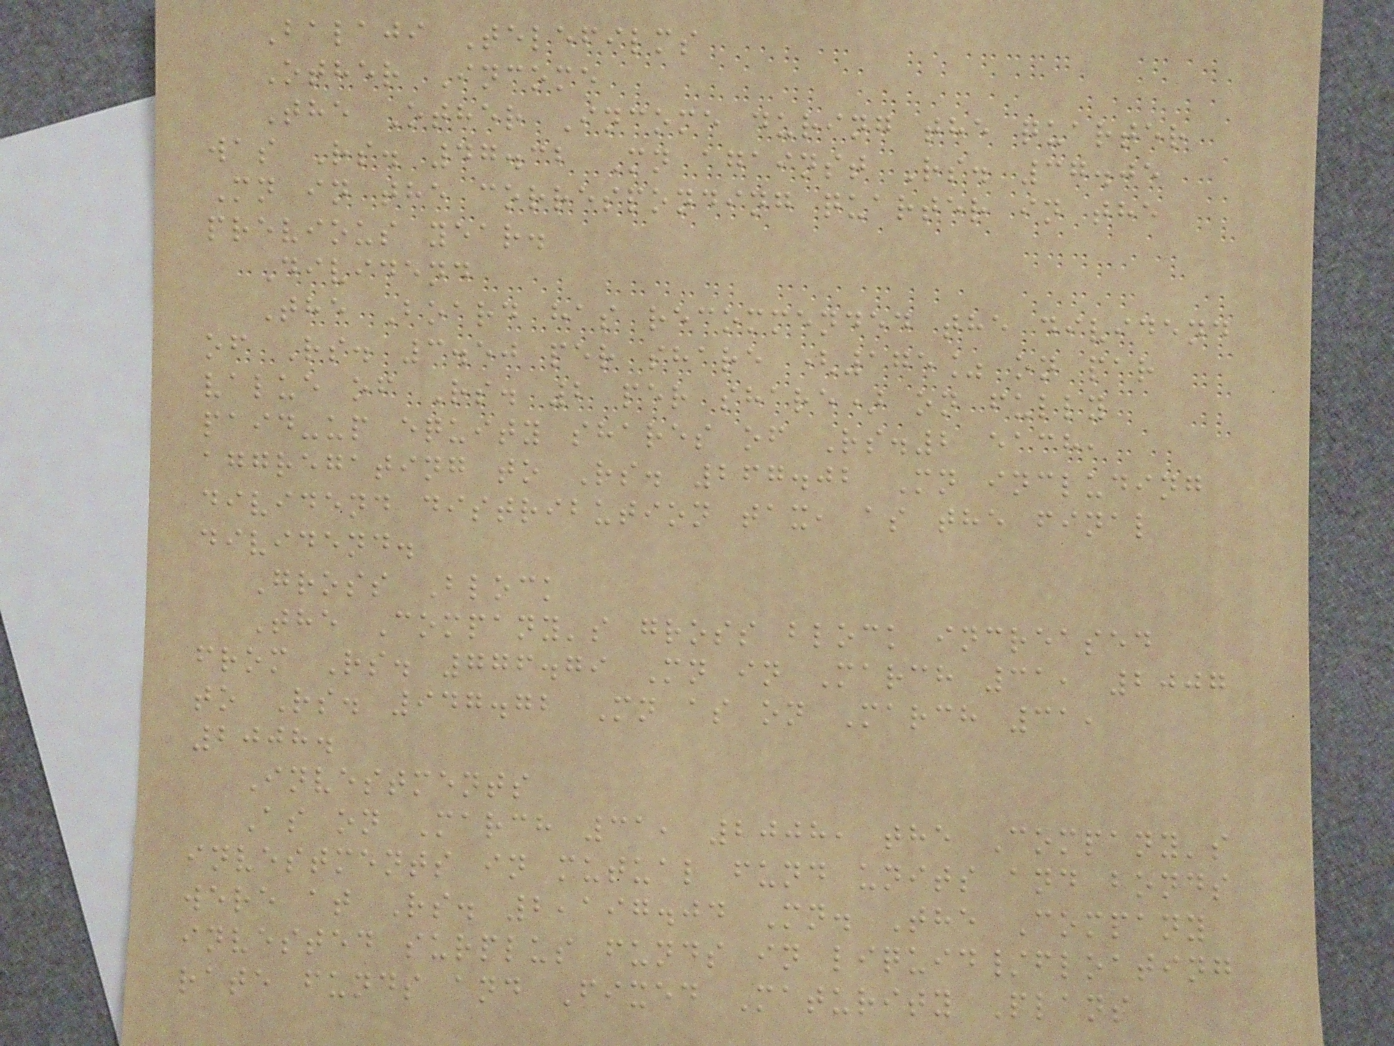Balaji Telefilms
Other Income
The Other Income during the quarter
was Rs. 47.32 Mn against Rs. 37.05
Mn in the corresponding quarter in the
previous year.
Dividend
The Board has recommended the dividend
of Rs. 3.50 per share (175% on par
value of Rs. 2 per share) on fully
paid-up equity shares of Rs.2 each,
aggregating to Rs. 267.02 Mn including
dividend distribution tax, as the final
dividend.
Gross Block
The Company's gross block increased
from Rs. 776.79 Mn in March 31, 2007
to Rs. 947.72 Mn as on March 31,
2008.
Investments
As on March 31, 2008, the Company's
investments in mutual fund units and bonds
were at Rs. 2,197.04 Mn. The Company
invested surplus funds in liquid/floating
rate funds and Fixed Maturity Plans
